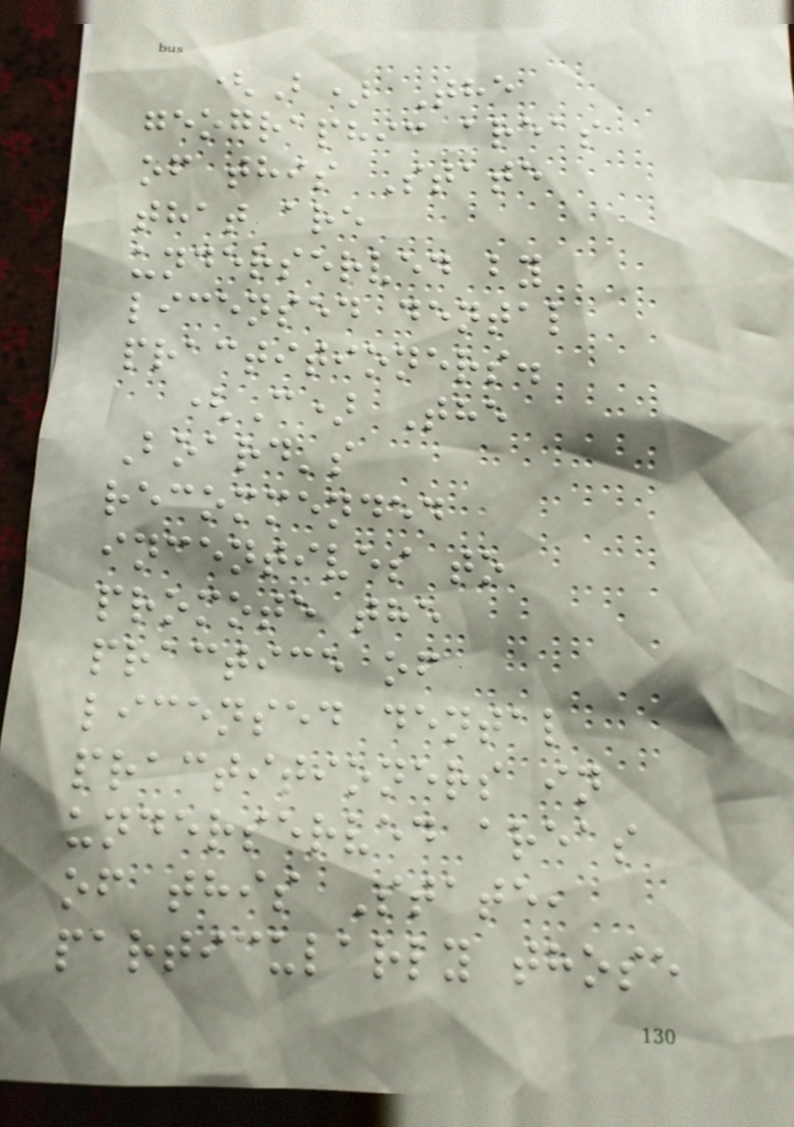(B) The
geographic areas
of this State
that are
underserved by
licensed dental
practitioners.
(C) The
Board's
recommended
incentives to
promote the
practice of
licensed dental
practitioners in
underserved areas
of this State,
particularly those
